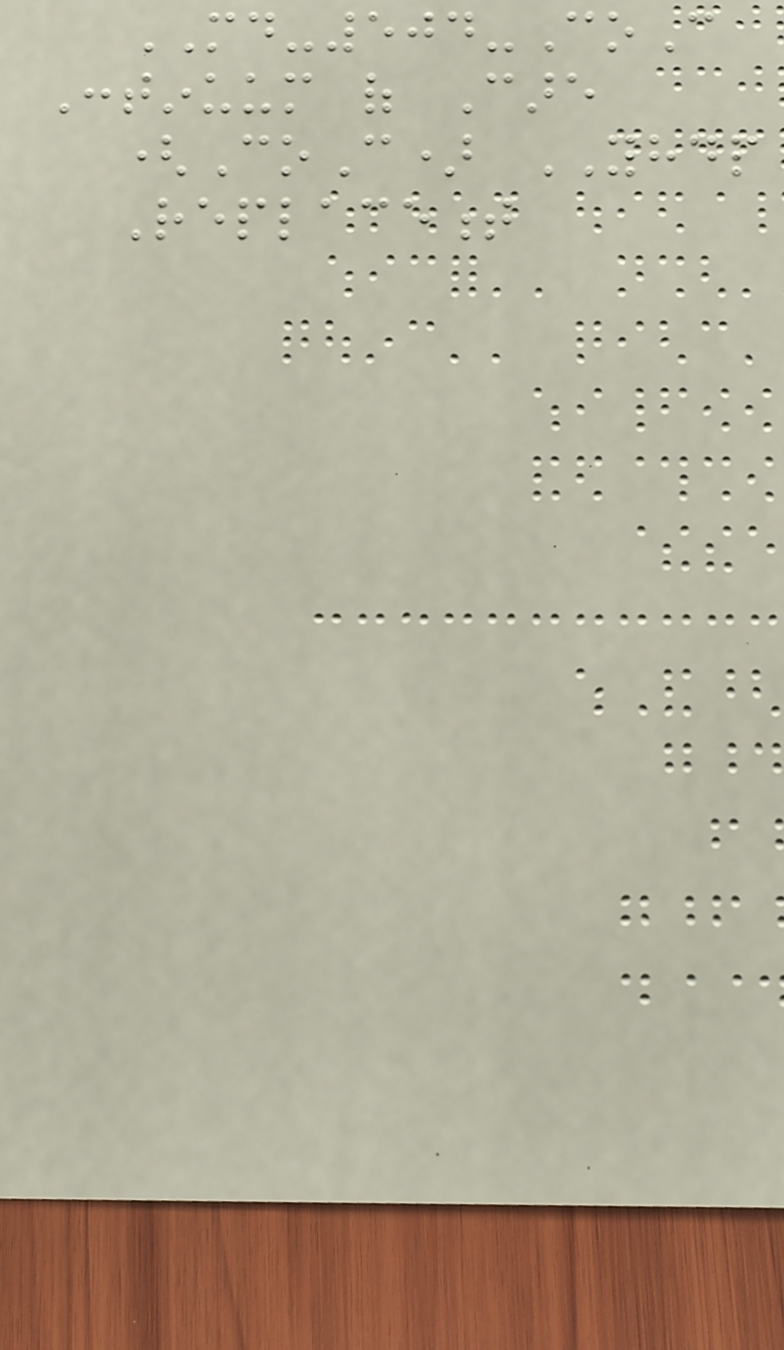MD-504-CoC
Continuum of Care
(CoC) YHDP
Replacement
